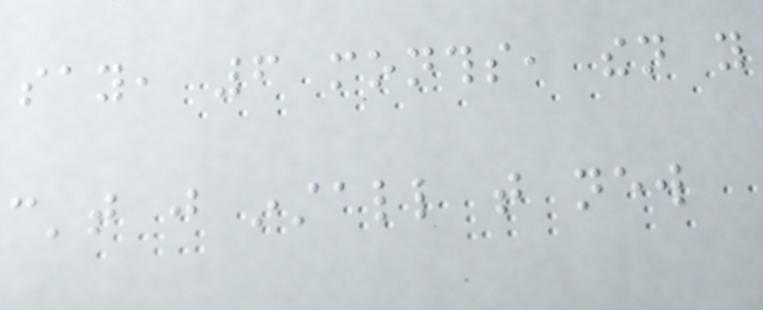say, 6 months, then you
can't just install that new
